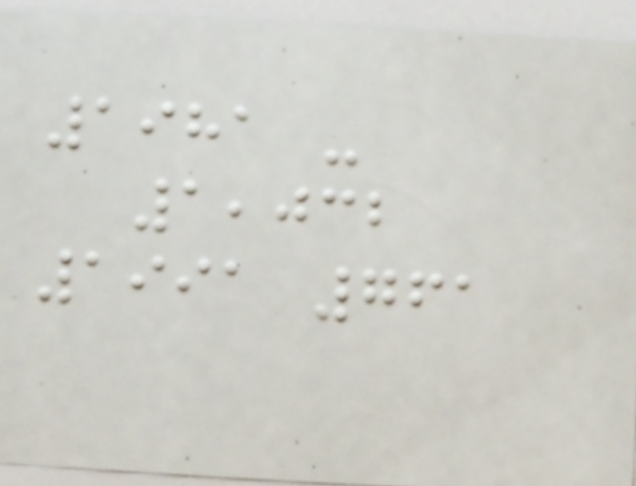1981 -
1,032
1991 761
